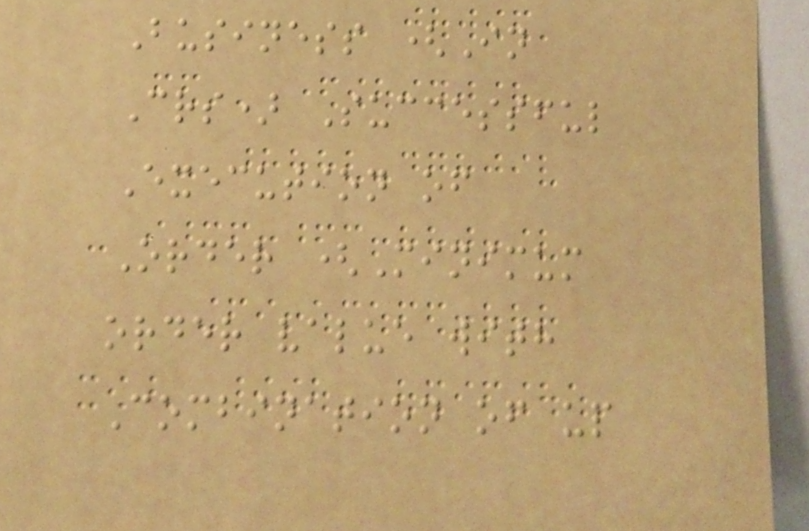Business (In
Crs) Successful
Execution of
Order (Minimum
order value with
Combination of up
